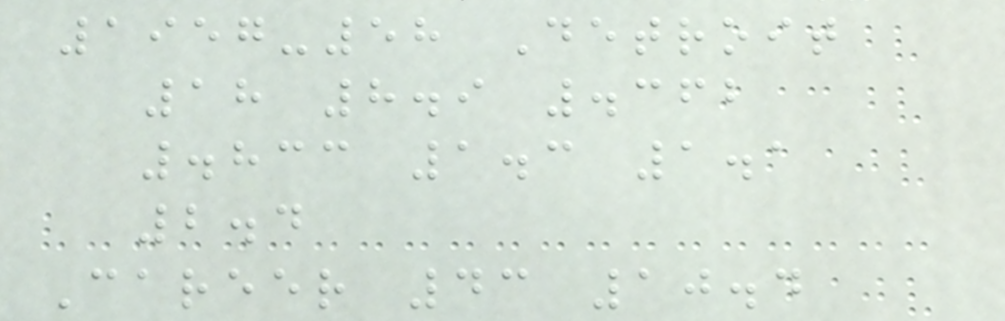1957-58 Detroit
18 8.9 .362
.833 1.3 1.1
2.4
Career 43 10.4
